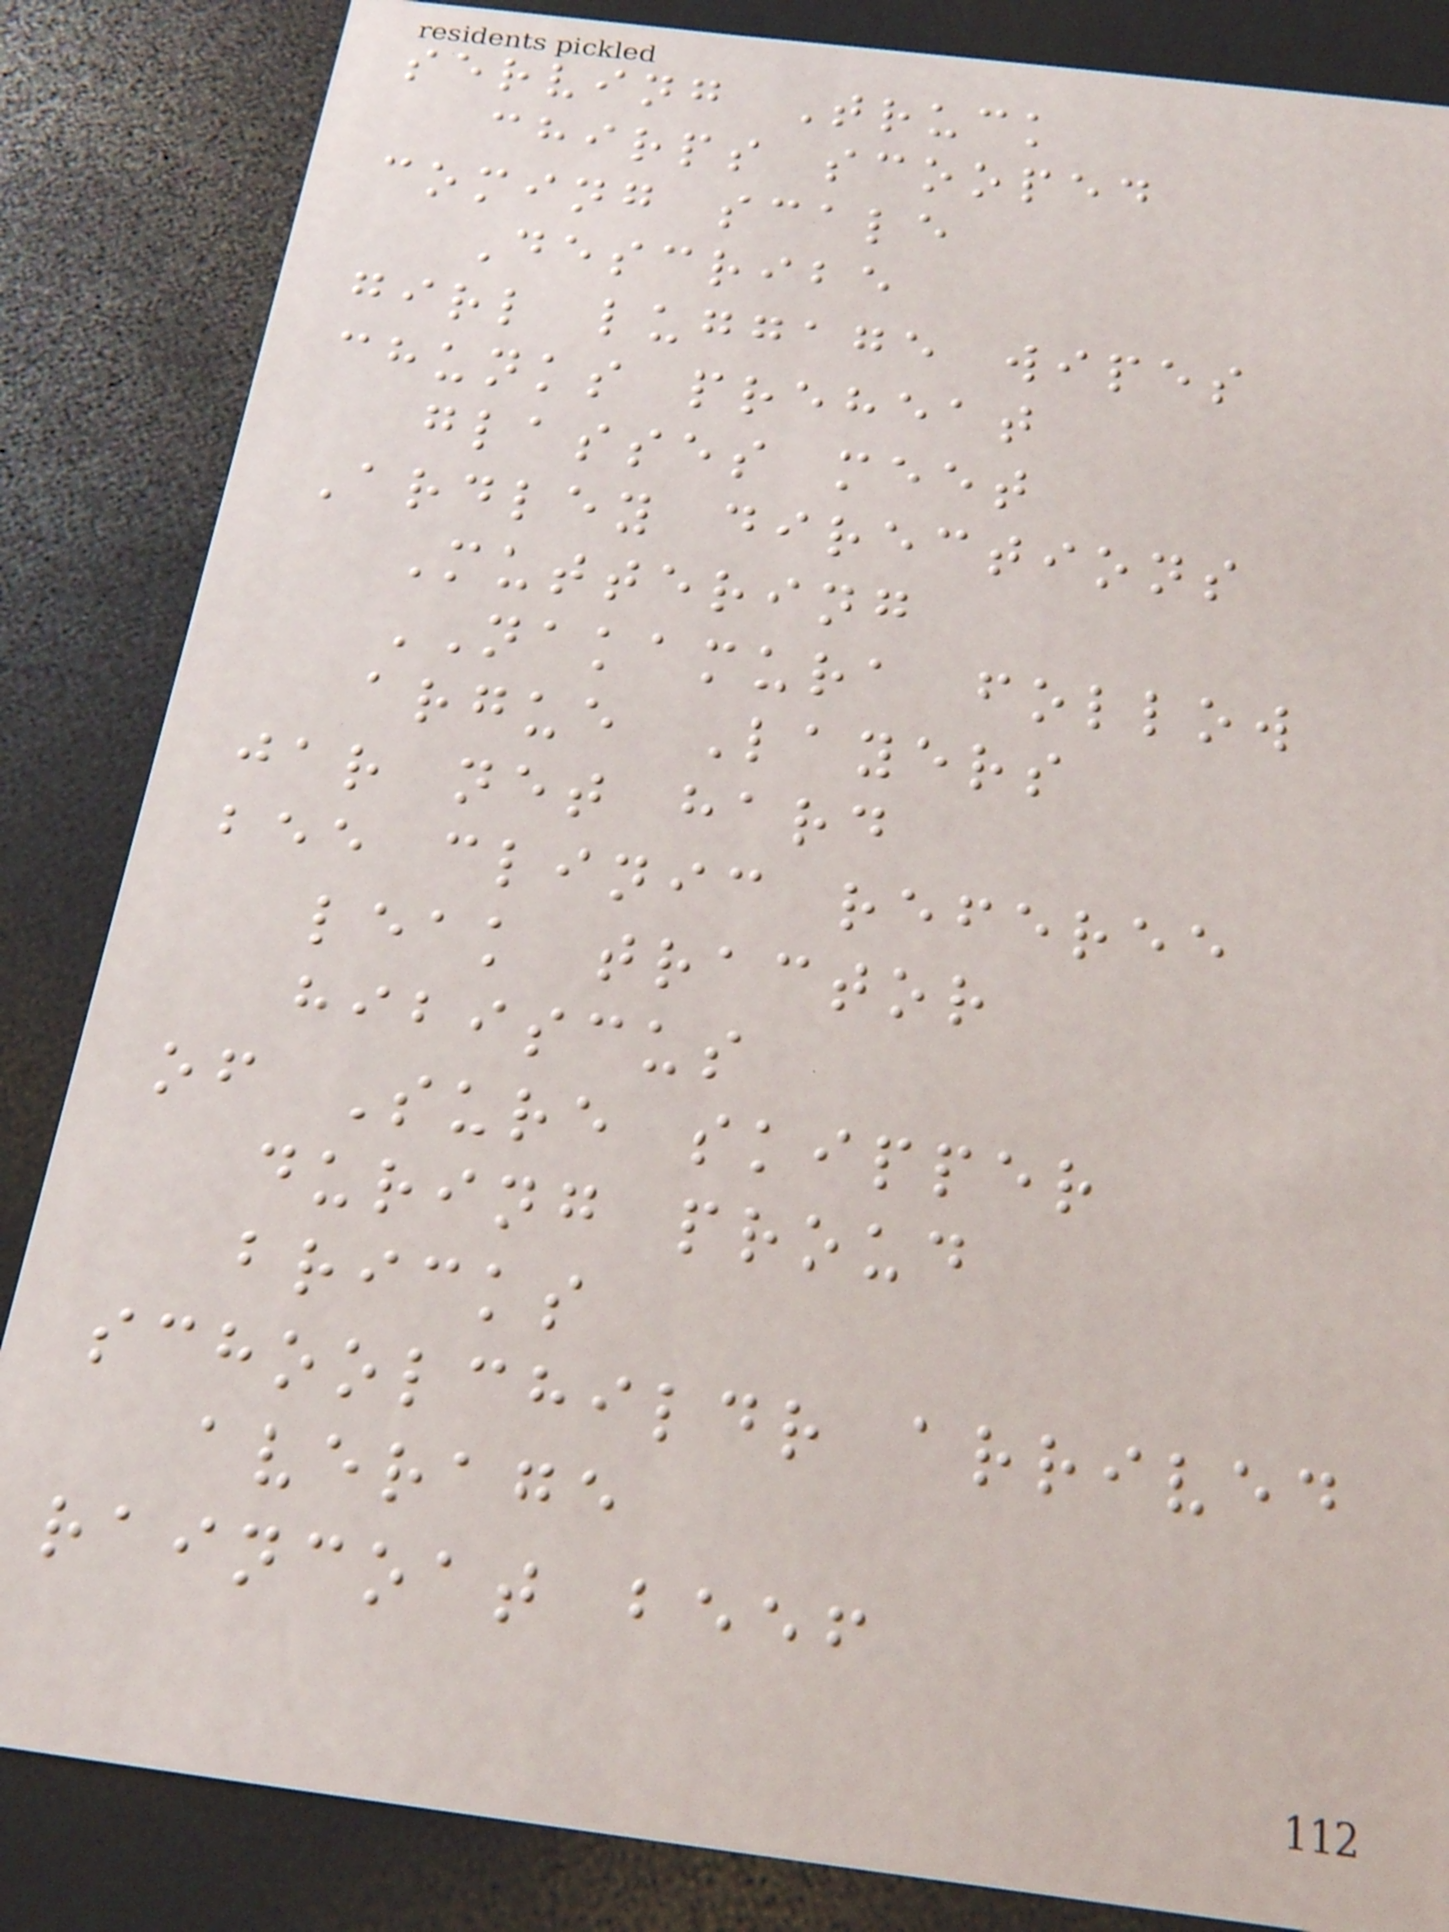serving Truck
chirps scooped
coming scale
Describe
girl luggage wipes
chunks preheat
glasses meet
Ardley directions
Muttering
NAKAMURA follow
argue Layers
jar net hard
bee clinic referee
leak tractor
hibiscus
of Sure skipper
during proud
bricks
schoolchildr arrived
average
raincoat beef
